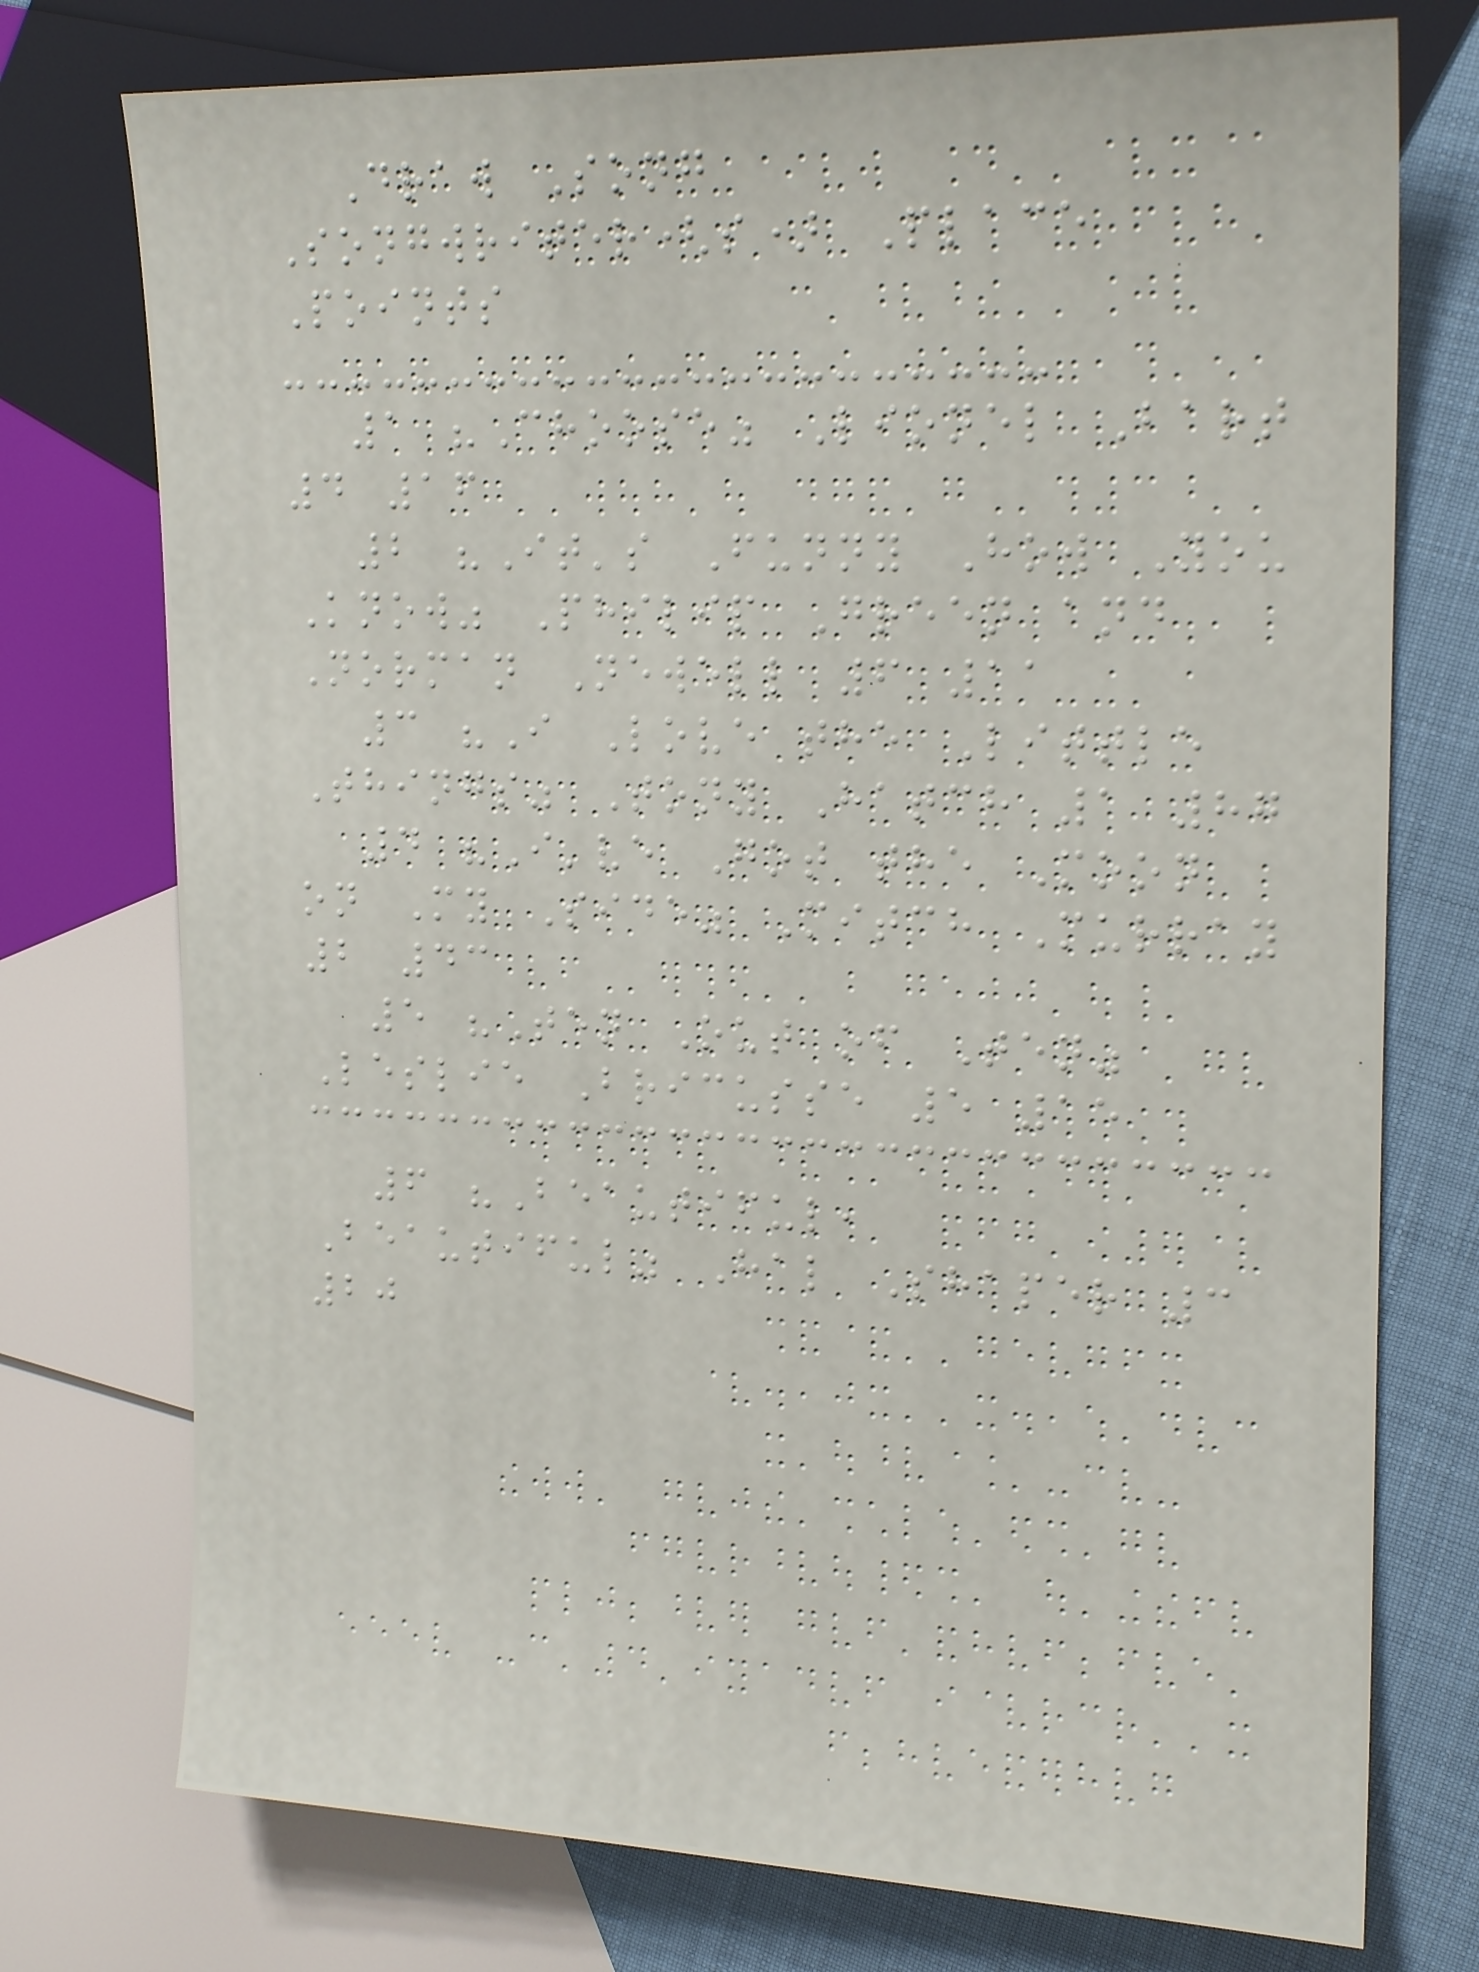Draw Song
Songwriter(s) Place
Points
1 "Choose" Lionel Bart
4 16
2 "It's Funny How You
Know" Philip Green and
Norman Newell 6 11
3 "I Love the Little
Things" Tony Hatch 1 87
4 "I've Got the Moon
on My Side" Mitch Murray
2 43
5 "Ten Out of Ten"
Leslie Bricusse 5 15
6 "Beautiful,
Beautiful" Hal Shaper 3
20
